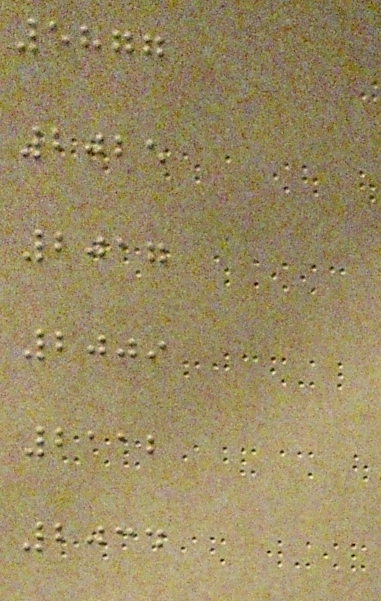5877
2025
2017
2009
2112
2034
